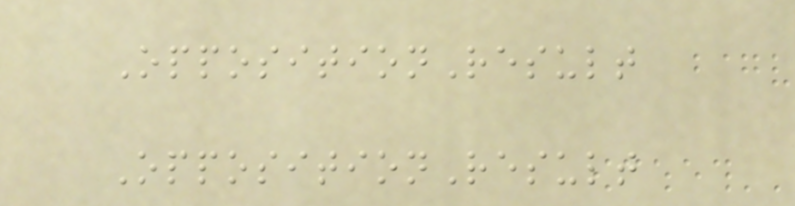OppositionResult
OppositionResult
